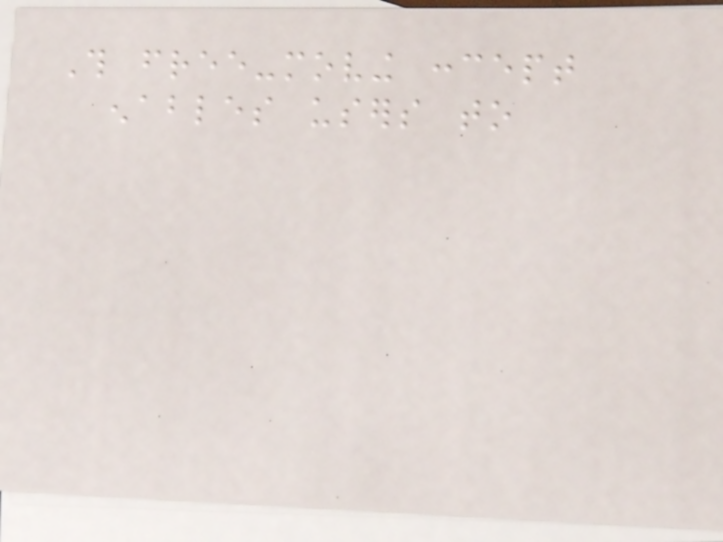This free-moving concept
enables users to
